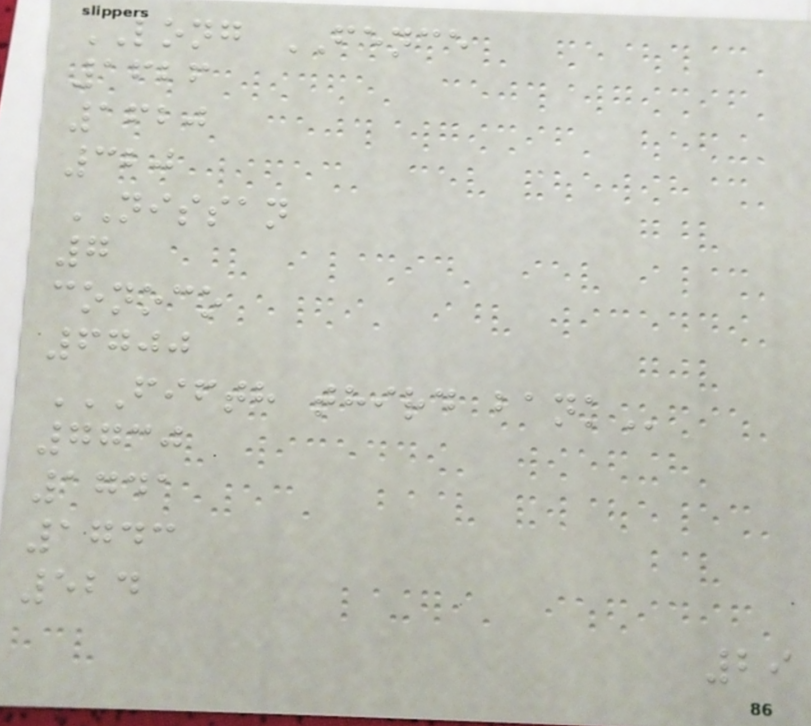LONG FENCE
1626
1620
320
NISSAN
7
conoco
6700
FIFTH THIRD BANK
7730
1741
1743
524
29
